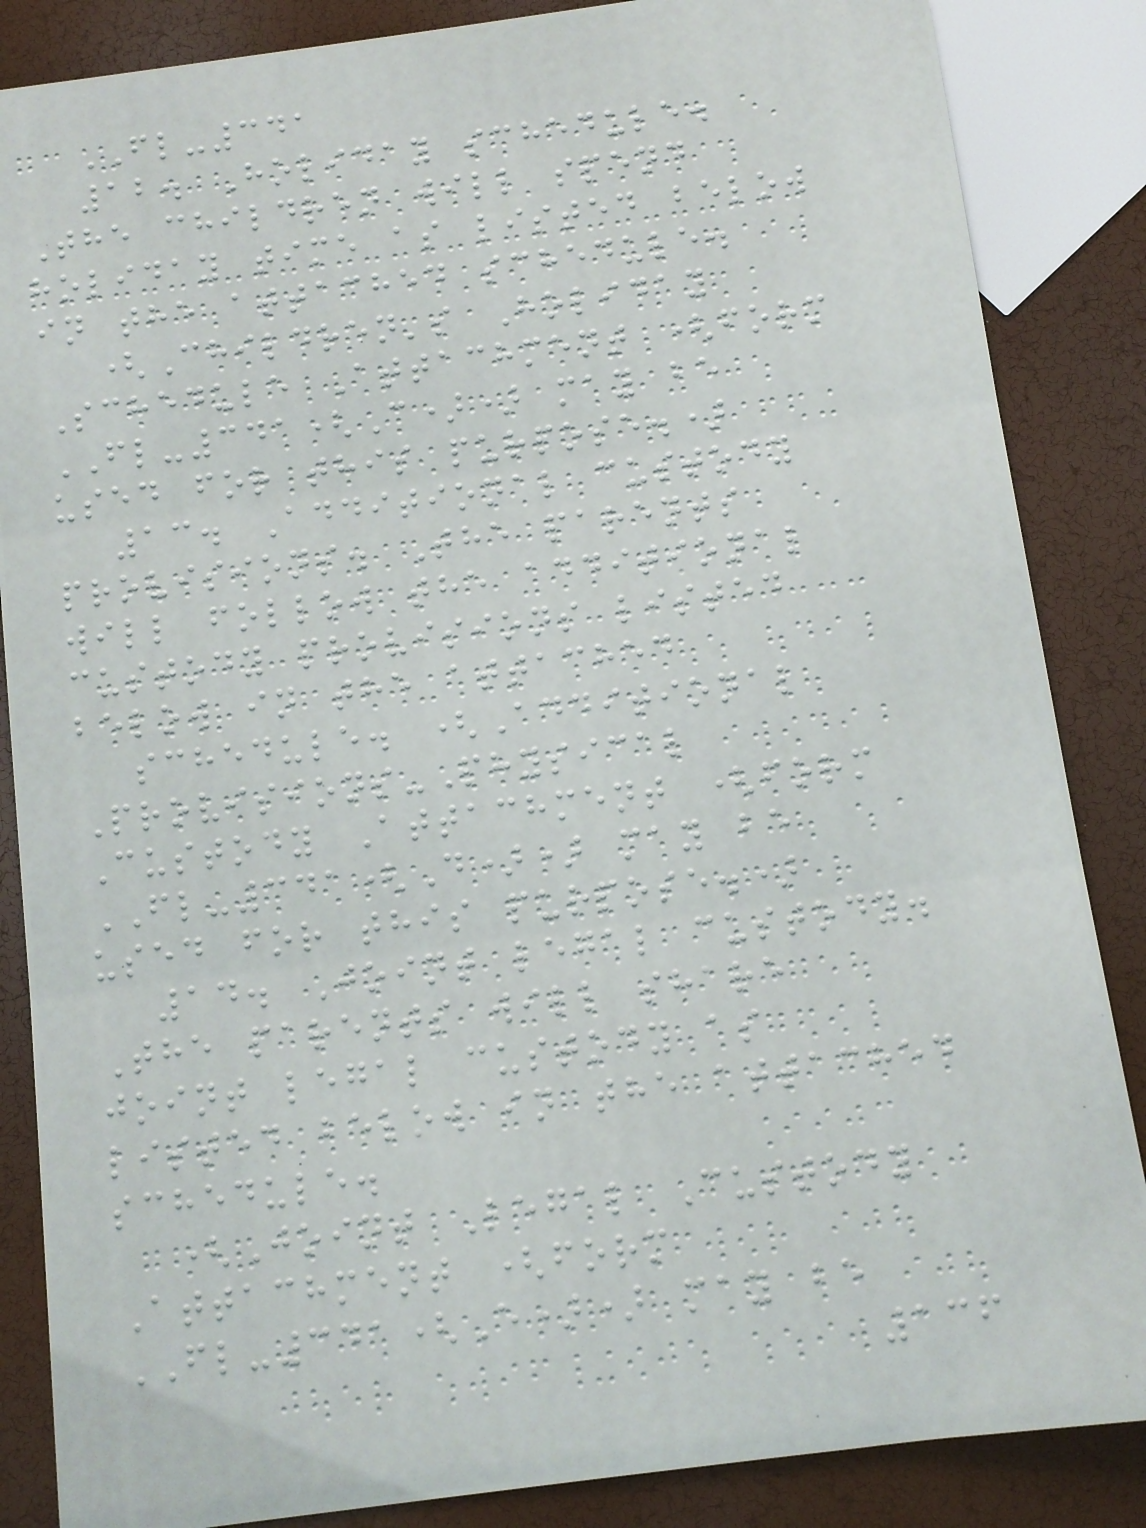FL-341
12. Holiday schedule.
The children will spend
holiday time as listed below
in the attached schedule.
(Children's Holiday
Schedule Attachment (form
FL-341(C)) may be
used for this purpose.)
13. Additional custody
provisions. The parents
will follow the additional
custody provisions listed
below in the attached
schedule. (Additional
Provisions-Physical
Custody Attachment (form
FL-341(D)) may be
used for this purpose.)
14. Joint legal custody.
The parents will share
joint legal custody as
listed below in the attached
schedule.
(Joint Legal Custody
Attachment (form
FL-341(E)) may be
136
